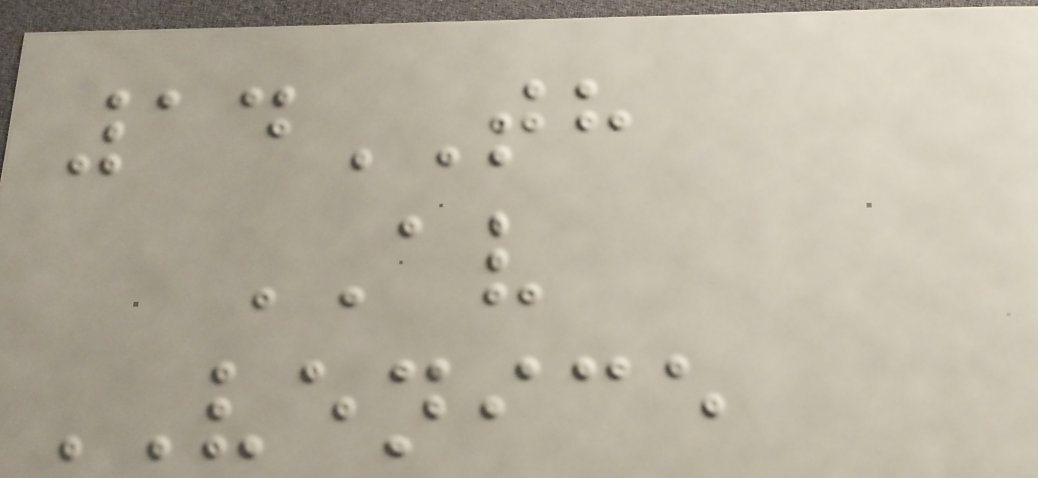14TH
AV
VENICE
